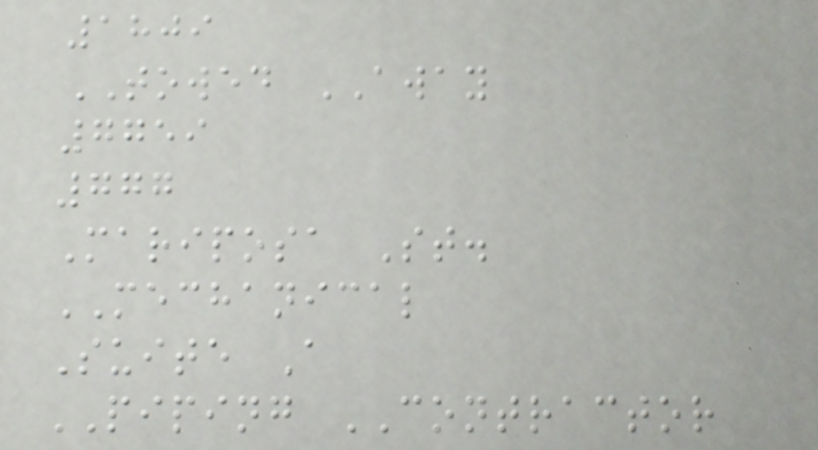1809
TOWED AWAY
7759
777
Mariposa St.
MECHANICAL
Suite A
PIPING CONTRACTOR
